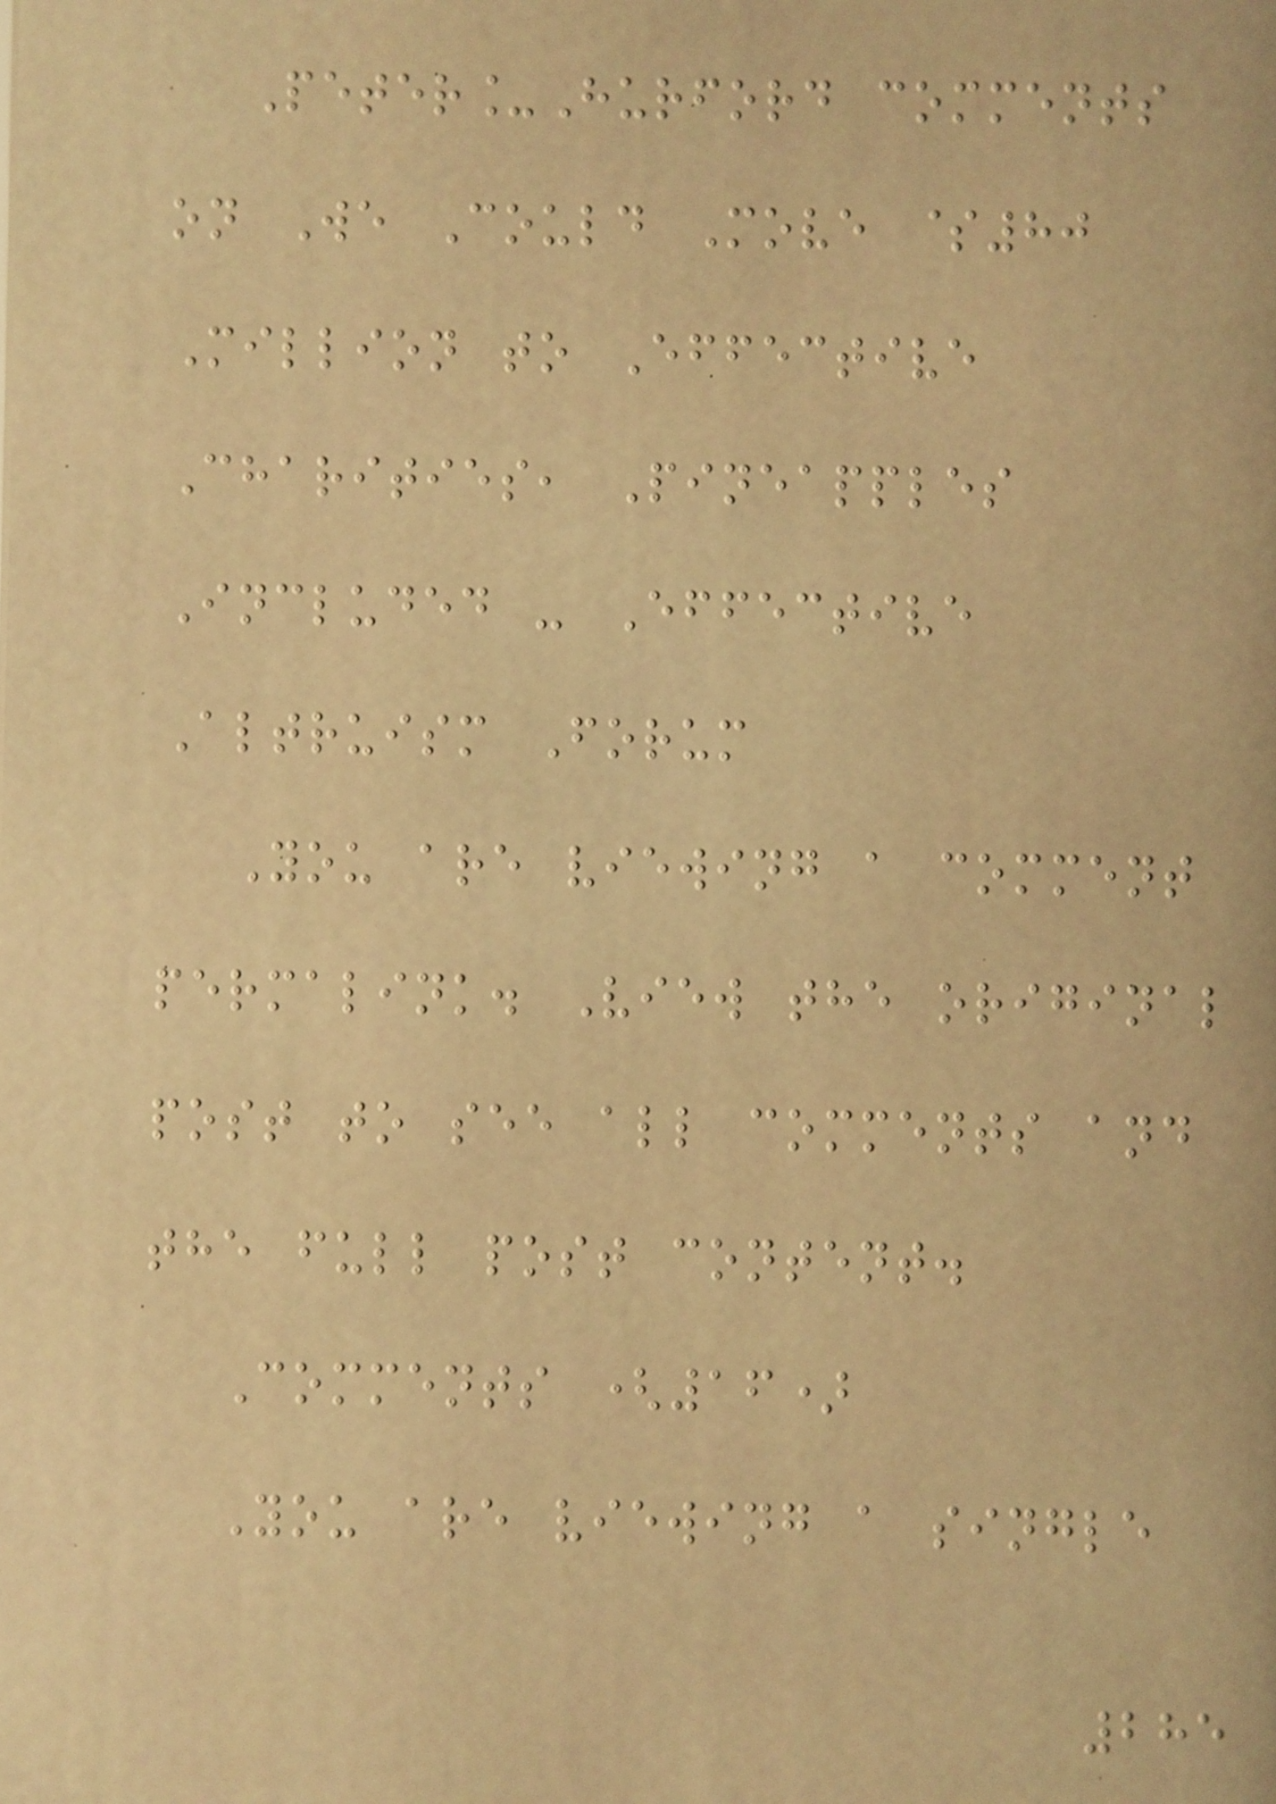Peter_Hurford comments
on We Could Move $80
Million to Effective
Charities, Pineapples
Included - Effective
Altruism Forum
You are viewing a comment
permalink. View the original
post to see all comments and
the full post content.
Comments (16)
You are viewing a single
285
